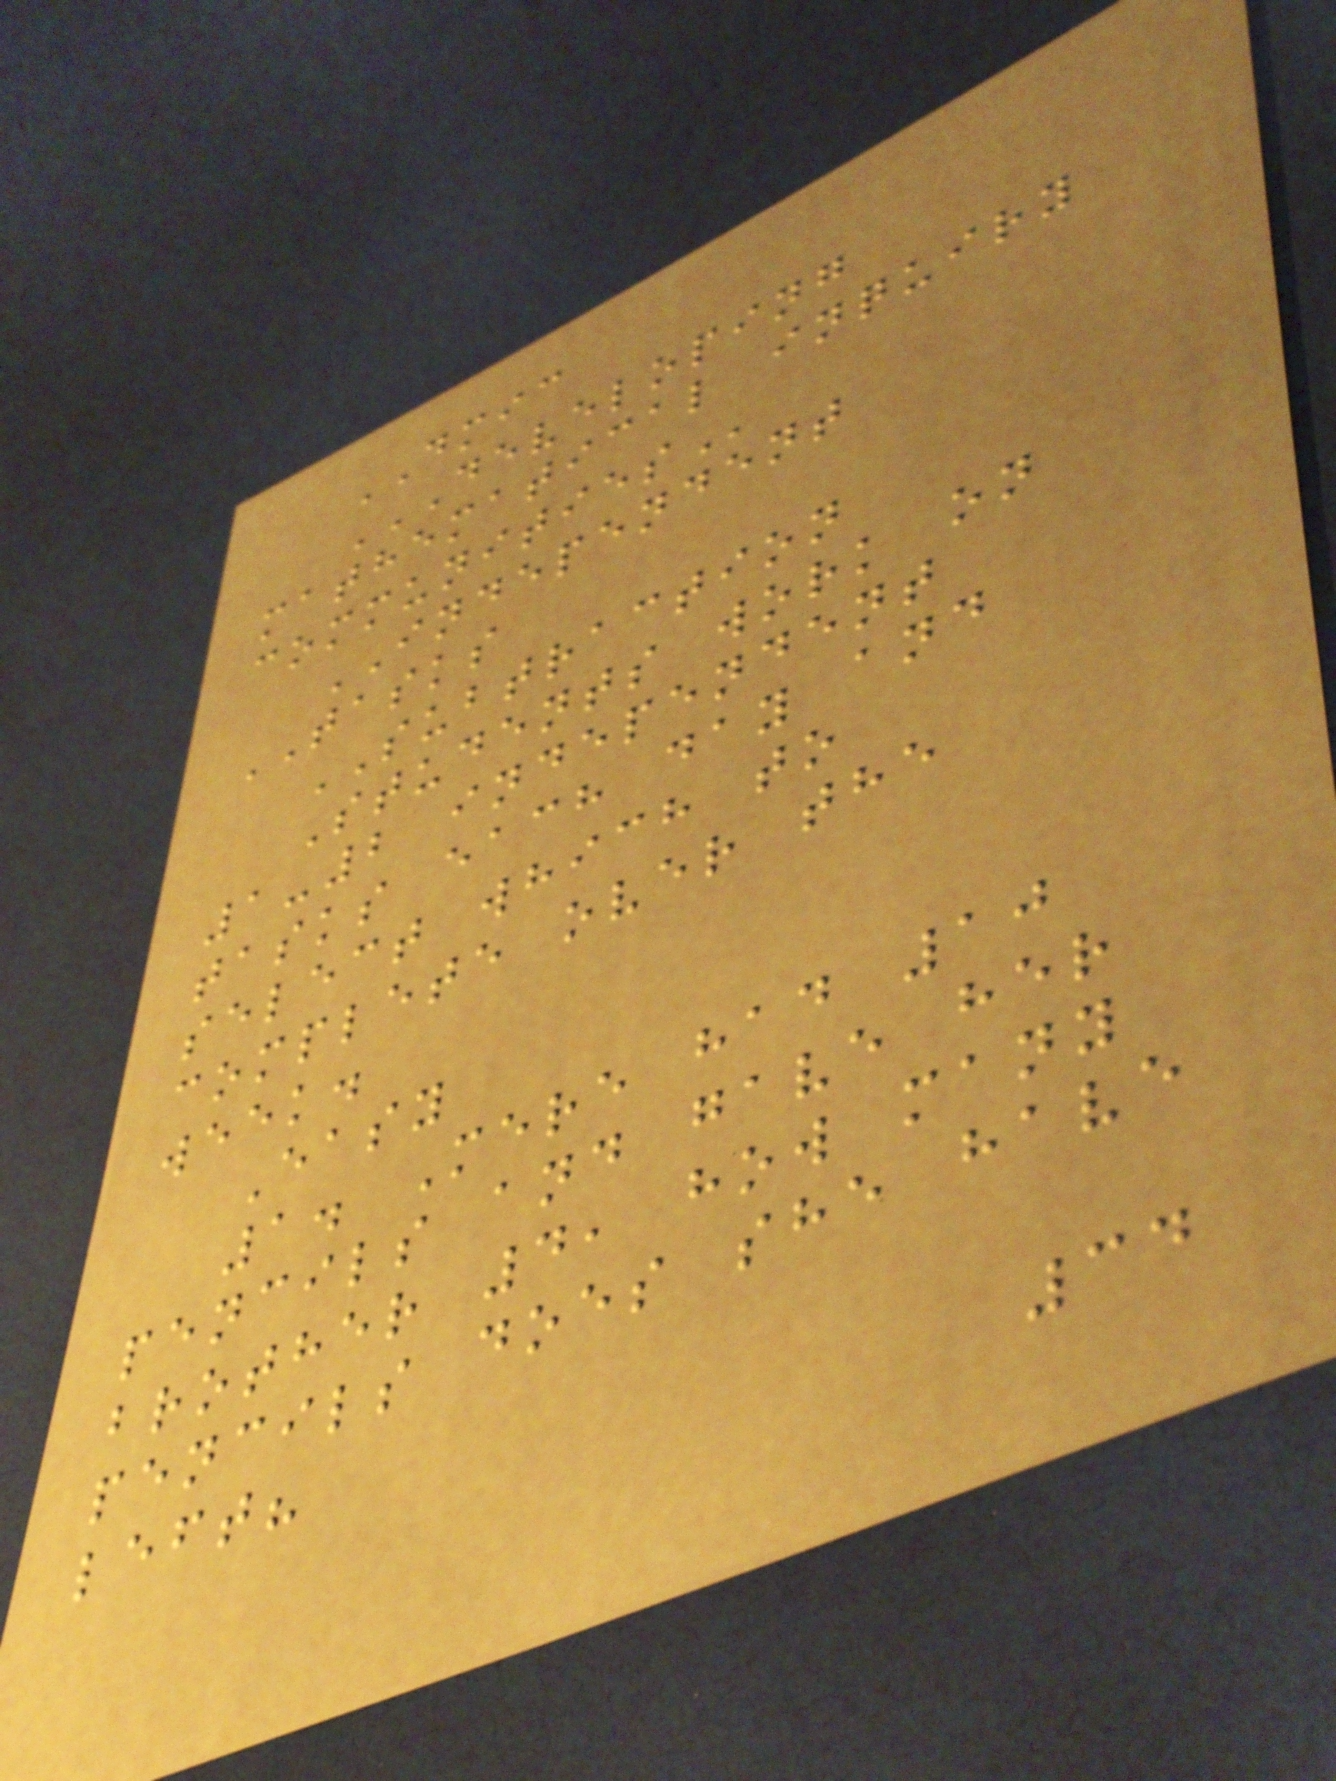DMIC
DEVELOPING
MATHEMATICAL INQUIRY
COMMUNITIES
INDEPENDENT
TASKS
SUBTRACTION
Students work on
1-2 independent
tasks each day and
select which to
complete over the
week.
Easy
1. Mere had 10
pencils and gave her
brother 4, how many
pencils does she have
left?
34
